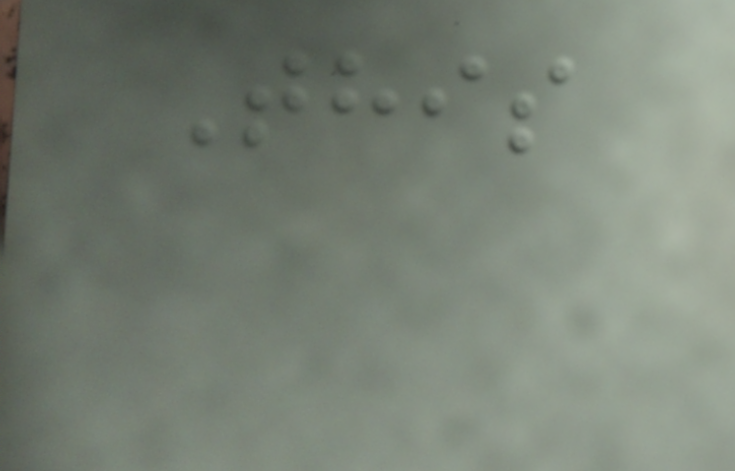This
